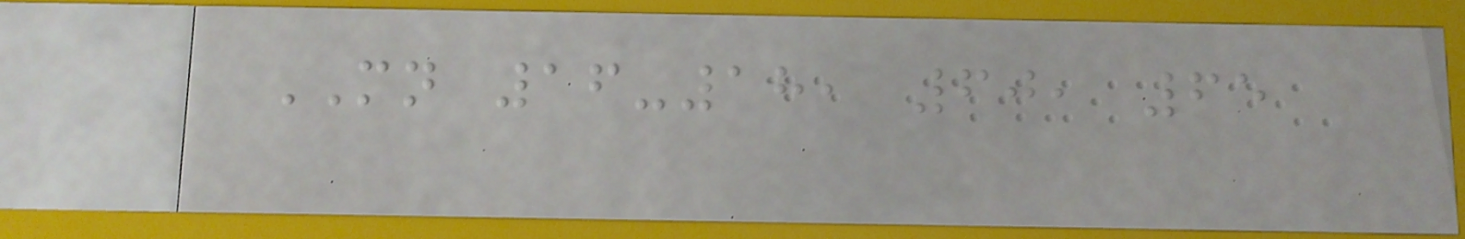MN 16-18, 60, 65
